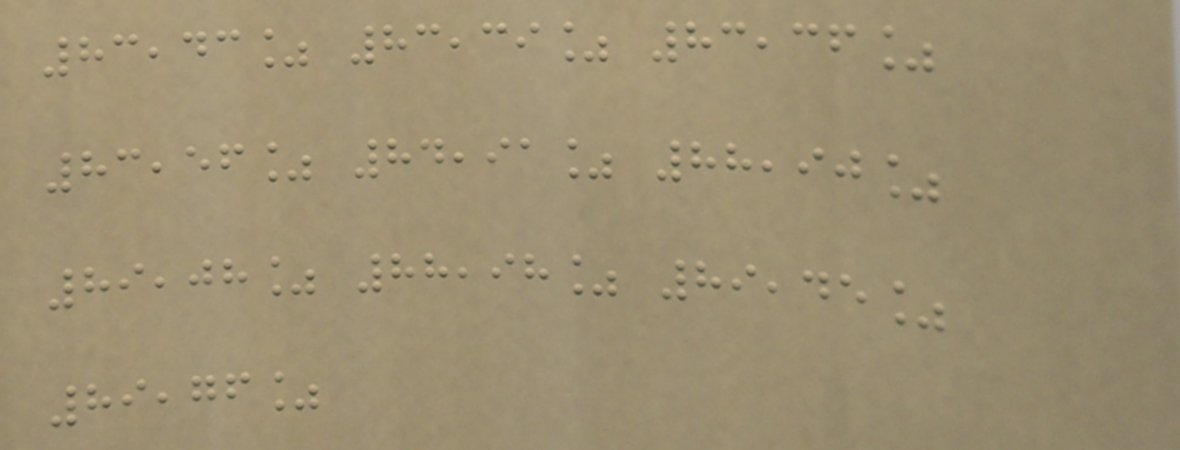83,43% 83,39% 83,36%
83,56% 84,91% 88,90%
89,08% 88,98% 89,45%
89,76%
